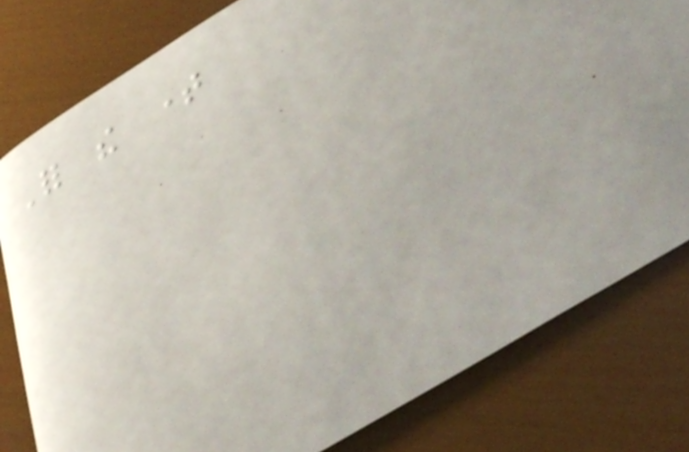For the time
